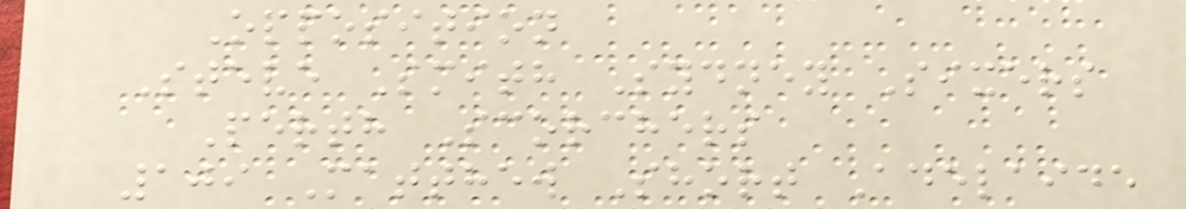Opposition
Steve Smith Sydney Sixers
Perth Scorchers
109 Matthew Short Adelaide
